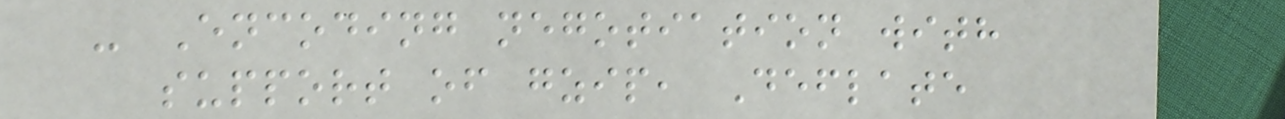- Encoding negotiation with
support of gzip, Deflate
